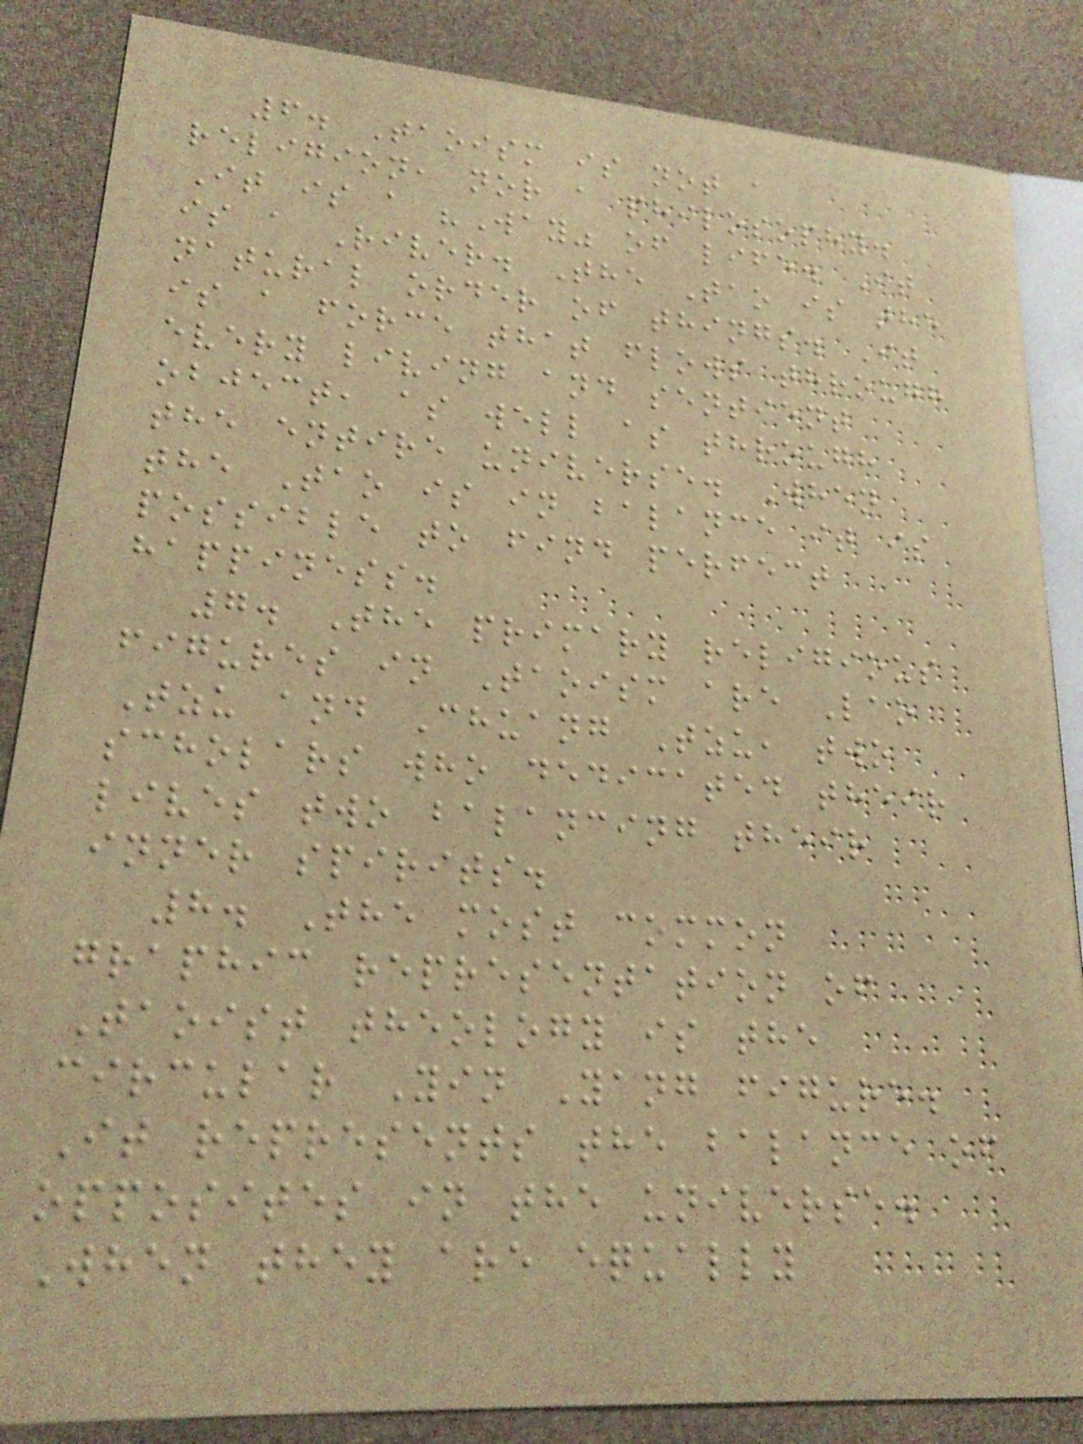6. Taoism is not a
religion, nor a philosophy.
It is a "Way" of life. It
is a River. The Tao is the
natural order of things. It
is a force that flows through
every living and sentient
object, as well as through
the entire universe. When
the Tao is in balance it is
possible to find perfect
happiness.
7. The primary religious
figures in Taoism are Lao
Tzu and Chuang Tzu, two
scholars who dedicated their
lives two balancing their
inner spirits.
8. The most common
graphic representation of
Taoist theology is the
circular Yin Yang figure.
It represents the balance of
opposites in the universe.
When they are equally
